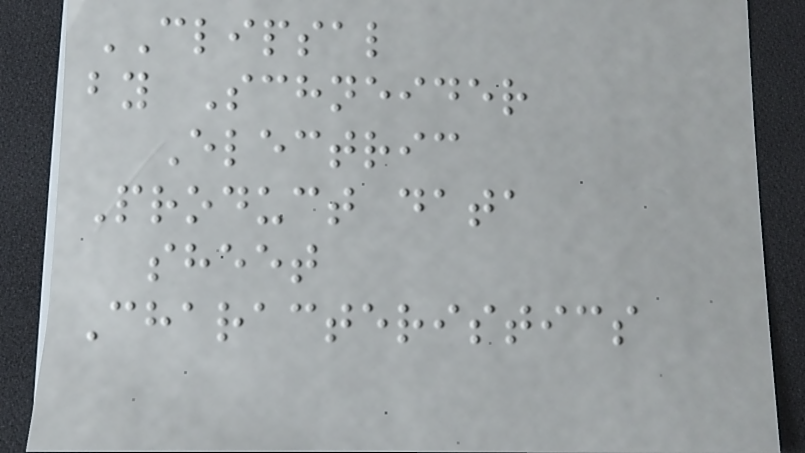CLIPSAL
by Schneider
Electric
Product data
sheet
Characteristics
